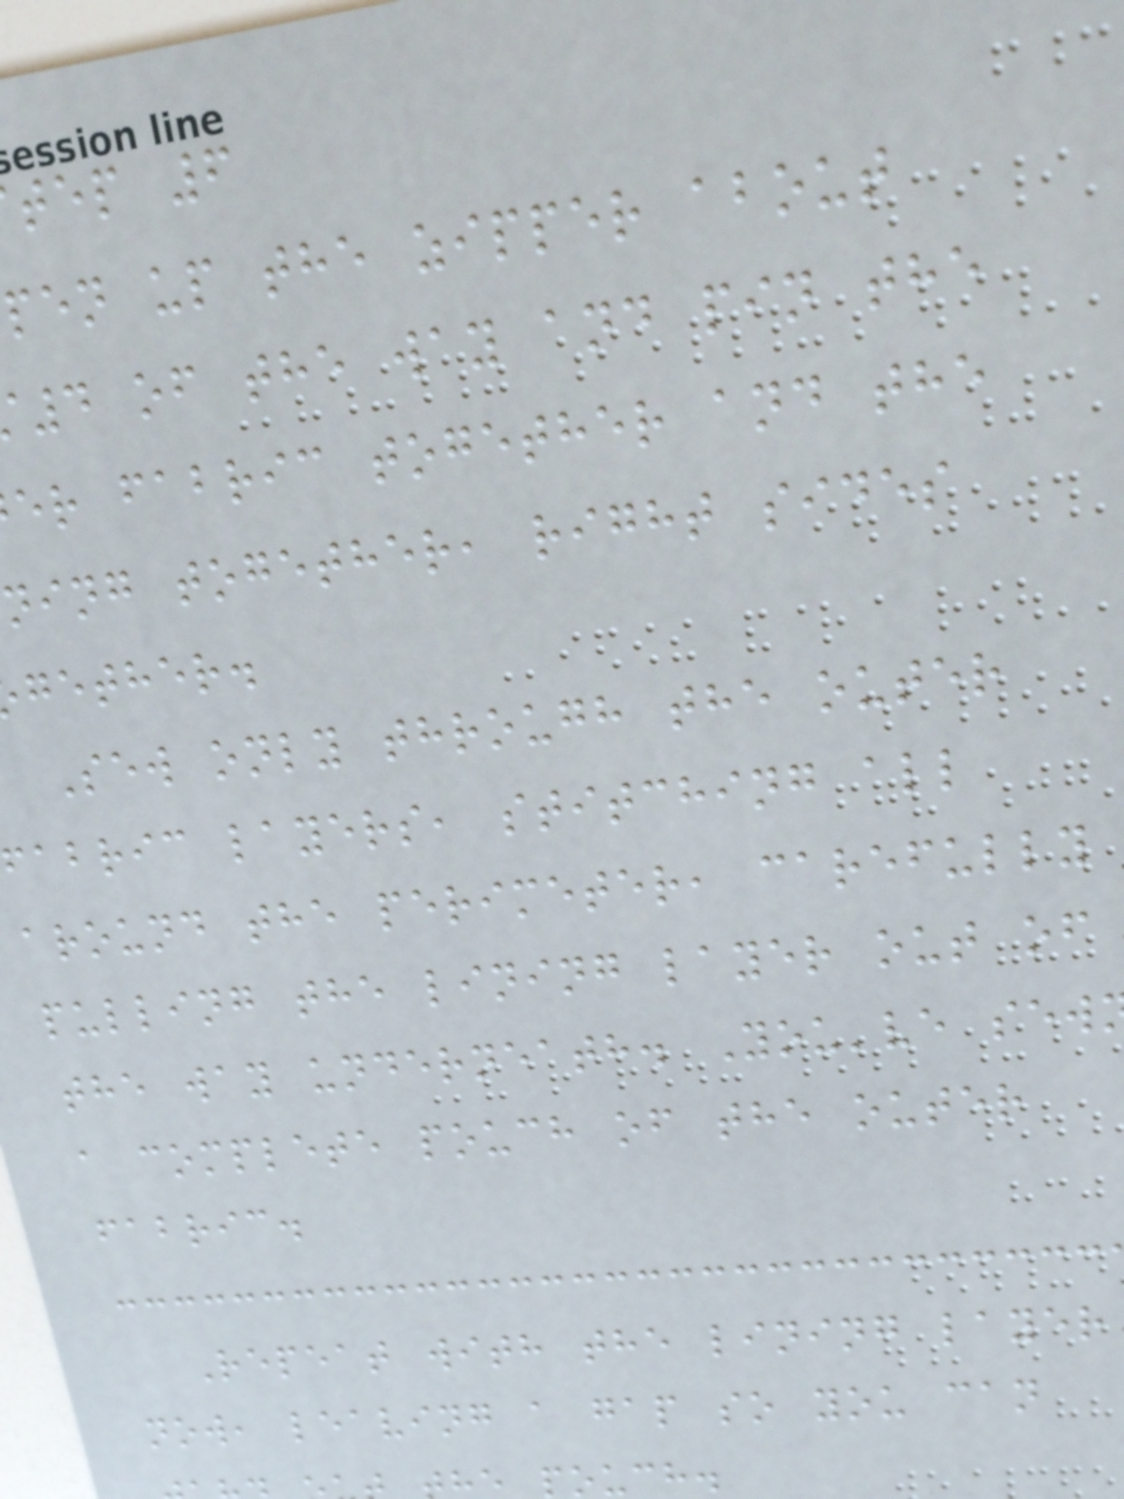tep 6
pen up the zipper about
4 of the way and pin the
er fabric together and the
ning together, right sides
gether.
Sew only through the outer
fabric layers, stitching all
around the perimeter, carefully
pulling the lining layer out of
the way underneath. You've sew
a complete pouch of the outer
fabric.
Repeat with the lining layer
now, leaving a gap so you can
pouch.
